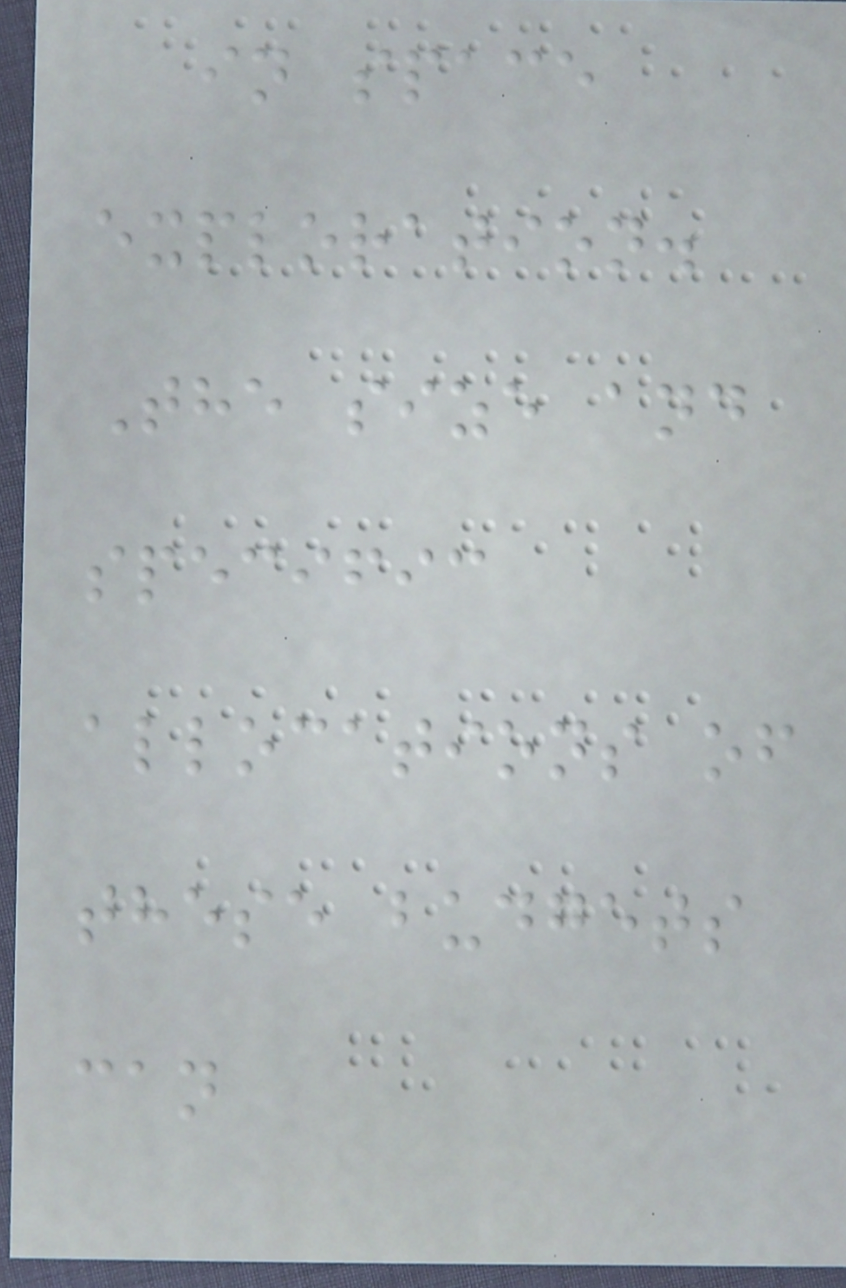in space
exploration.
The size and
specific
allocations of
these budgets
can
